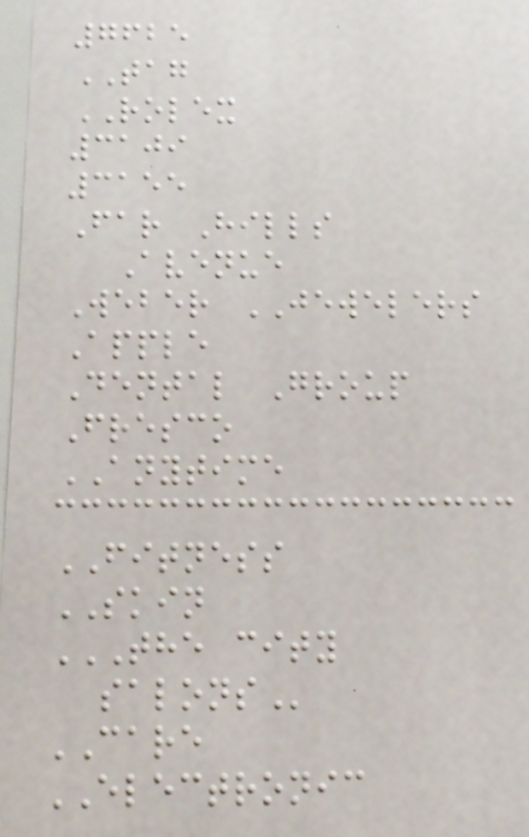7625
TAG
ROLEX
3109
3155
Far Hills
Avenue
Weber JEWELERS
Apple
Dental Group
Fresco
ANYTIME
FITNESS
SKIN
THE CITY
SALONS
CARE
ELECTRONIC
